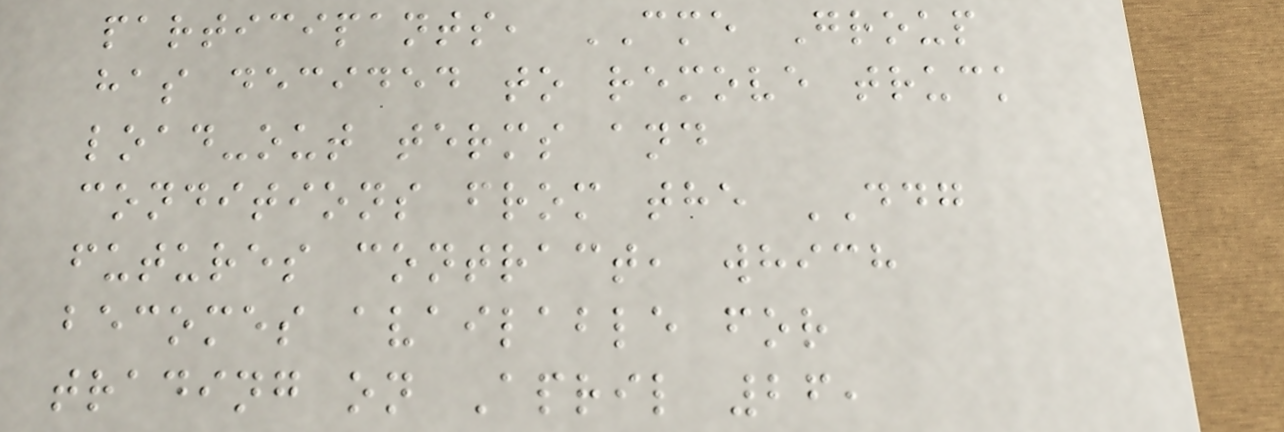participants, CME Group
has decided to remove truck
load-out terms and
conditions from the DDG
futures contract, which
becomes available for
trading on April 26,
